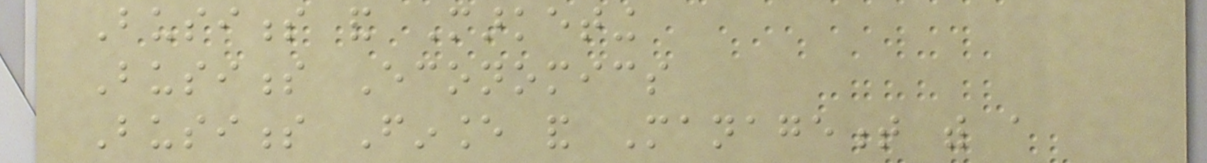Business and Marketing
Business Economics
Business Finance and Management with a
